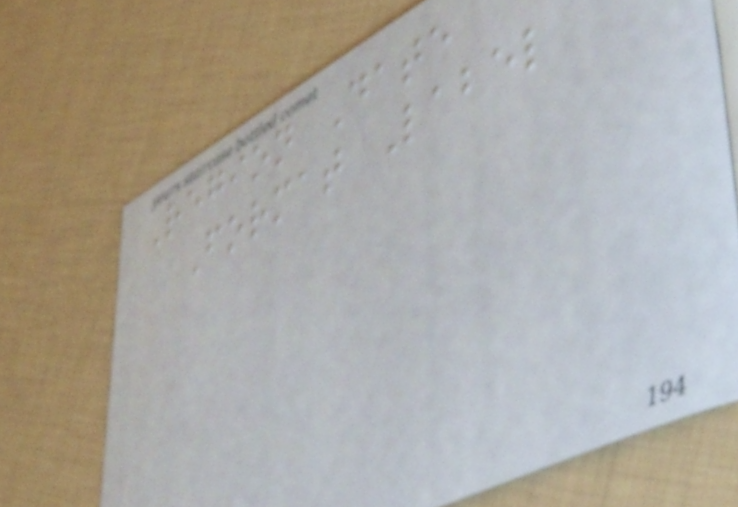Region Date
Format Label
